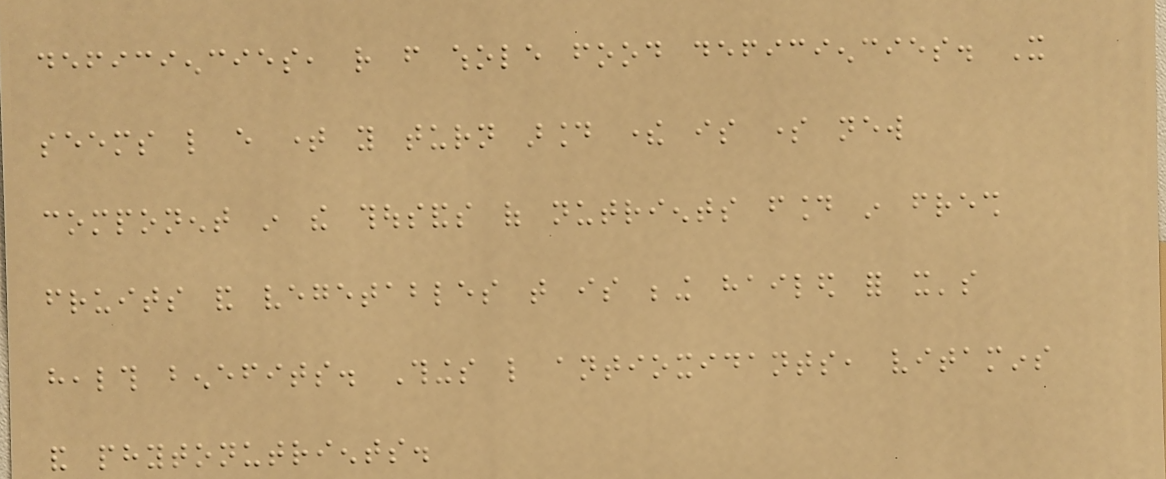deficiencies, rather from whole food deficiencies. It
seems like every time you turn around there is some new
component in the thousands of nutrients found in fresh
fruits and vegetables that is being hailed for it's
health benefits. Things like antioxidants, vitamins
and phytonutrients.
